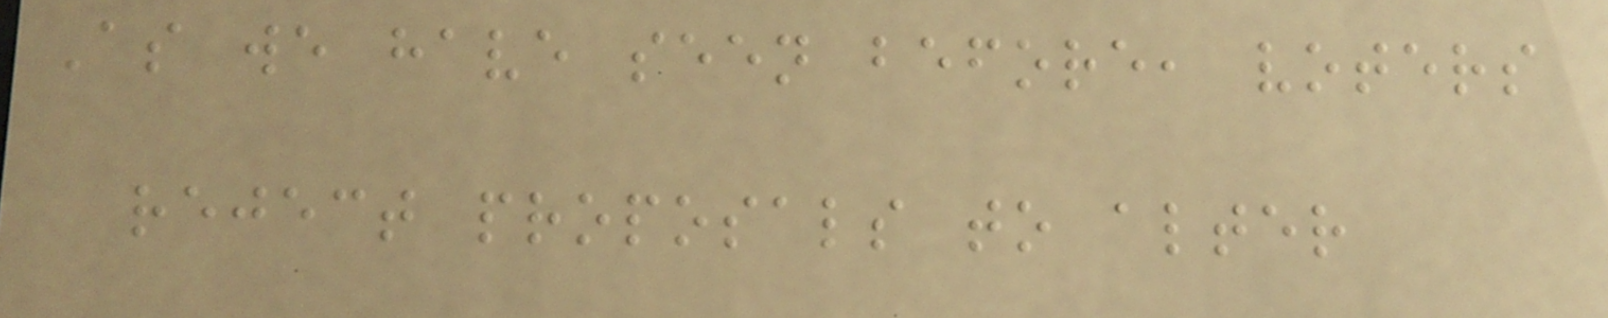As we have seen before, voters
reject proposals to alter
